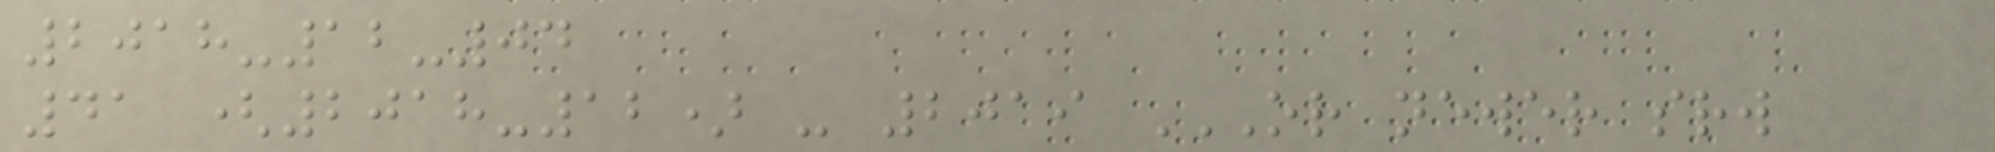2018-12-04
41 (2018-12) - 2019 OR NEWER SRW
